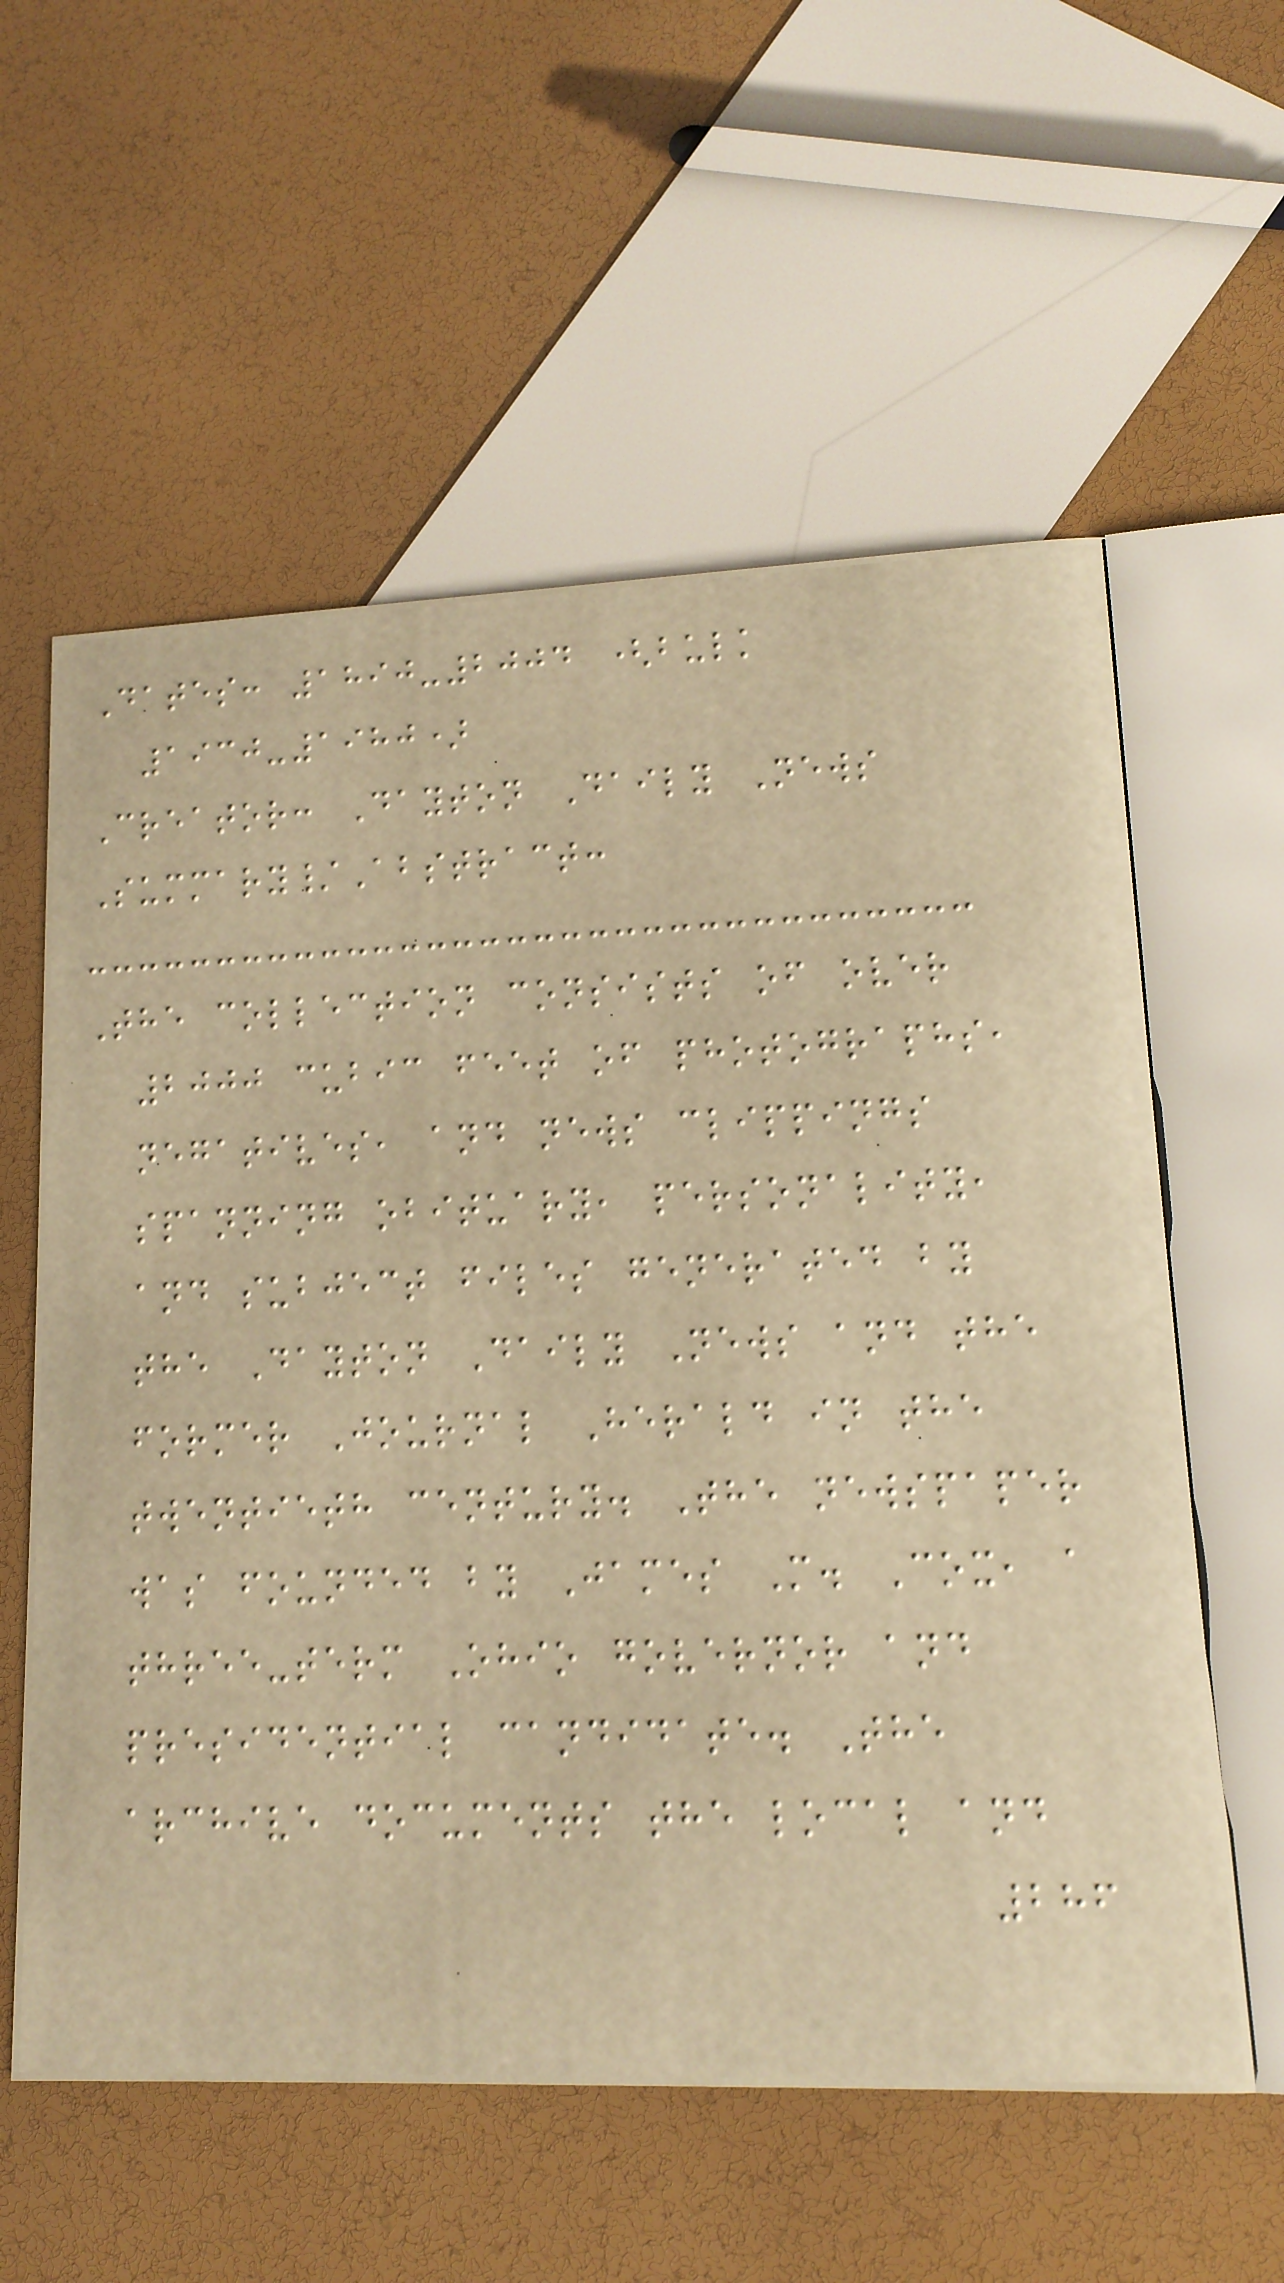Dates: 1890-2004 (bulk
1930-1980)
Creator: Dayton Daily News
Summary/Abstract:
The collection consists of over
2000 cubic feet of photographs,
negatives, and news clippings
spanning obituary, personality,
and subject files generated by
the Dayton Daily News and the
former Journal Herald in the
twentieth century. The newspaper
was founded by James M. Cox, a
three-term Ohio governor and
presidential candidate. The
archive documents the local and
286
